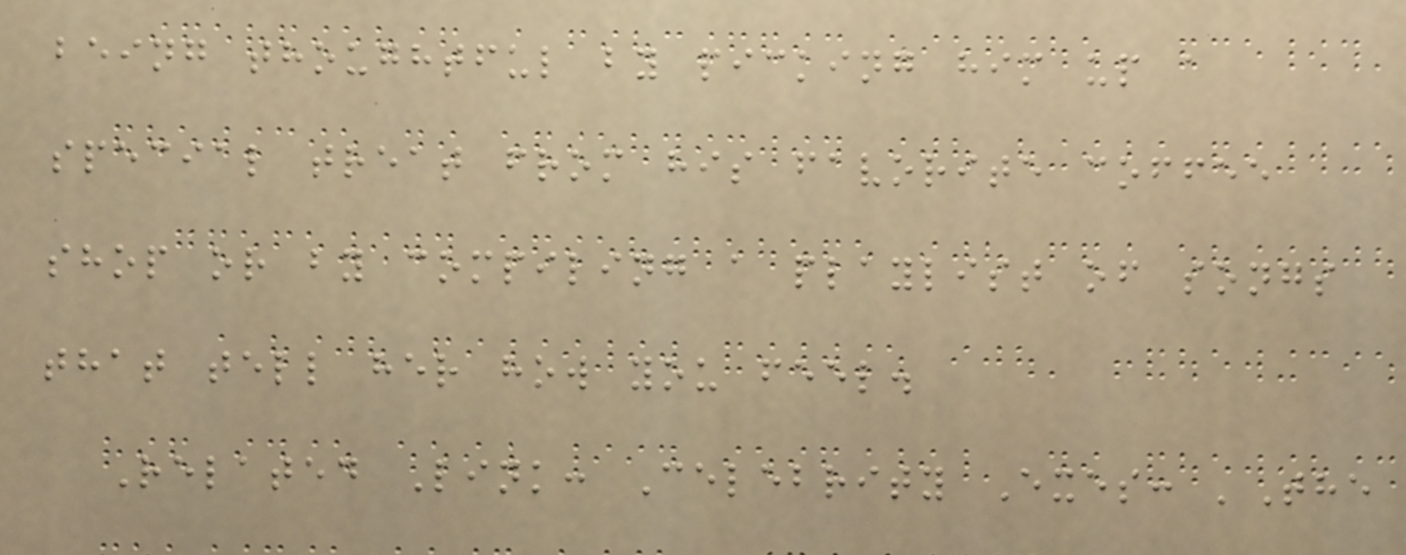being thoughtful by picking him up a
special treat from his favorite coffee
shop or by compiling a playlist of songs
that tell her how you feel.
Related Link: Celebrity Exes: 'The
